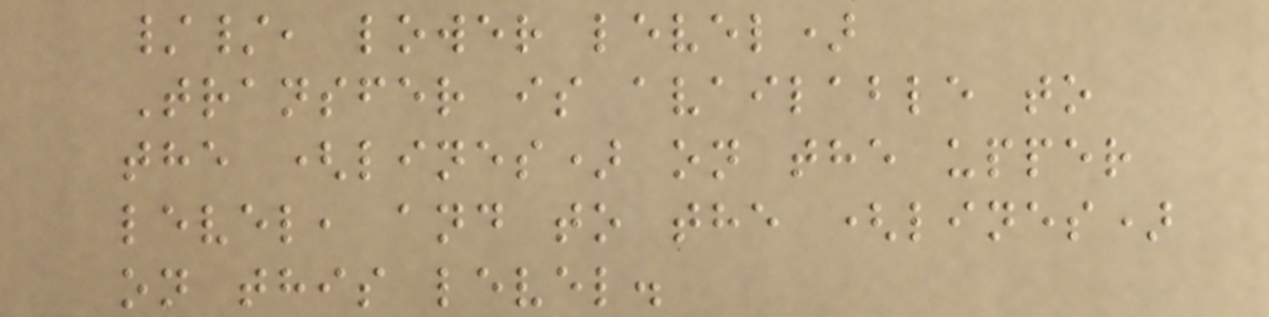//, lower level)
Transfer is available to
the (lines) on the upper
level, and to the (lines)
on this level.
